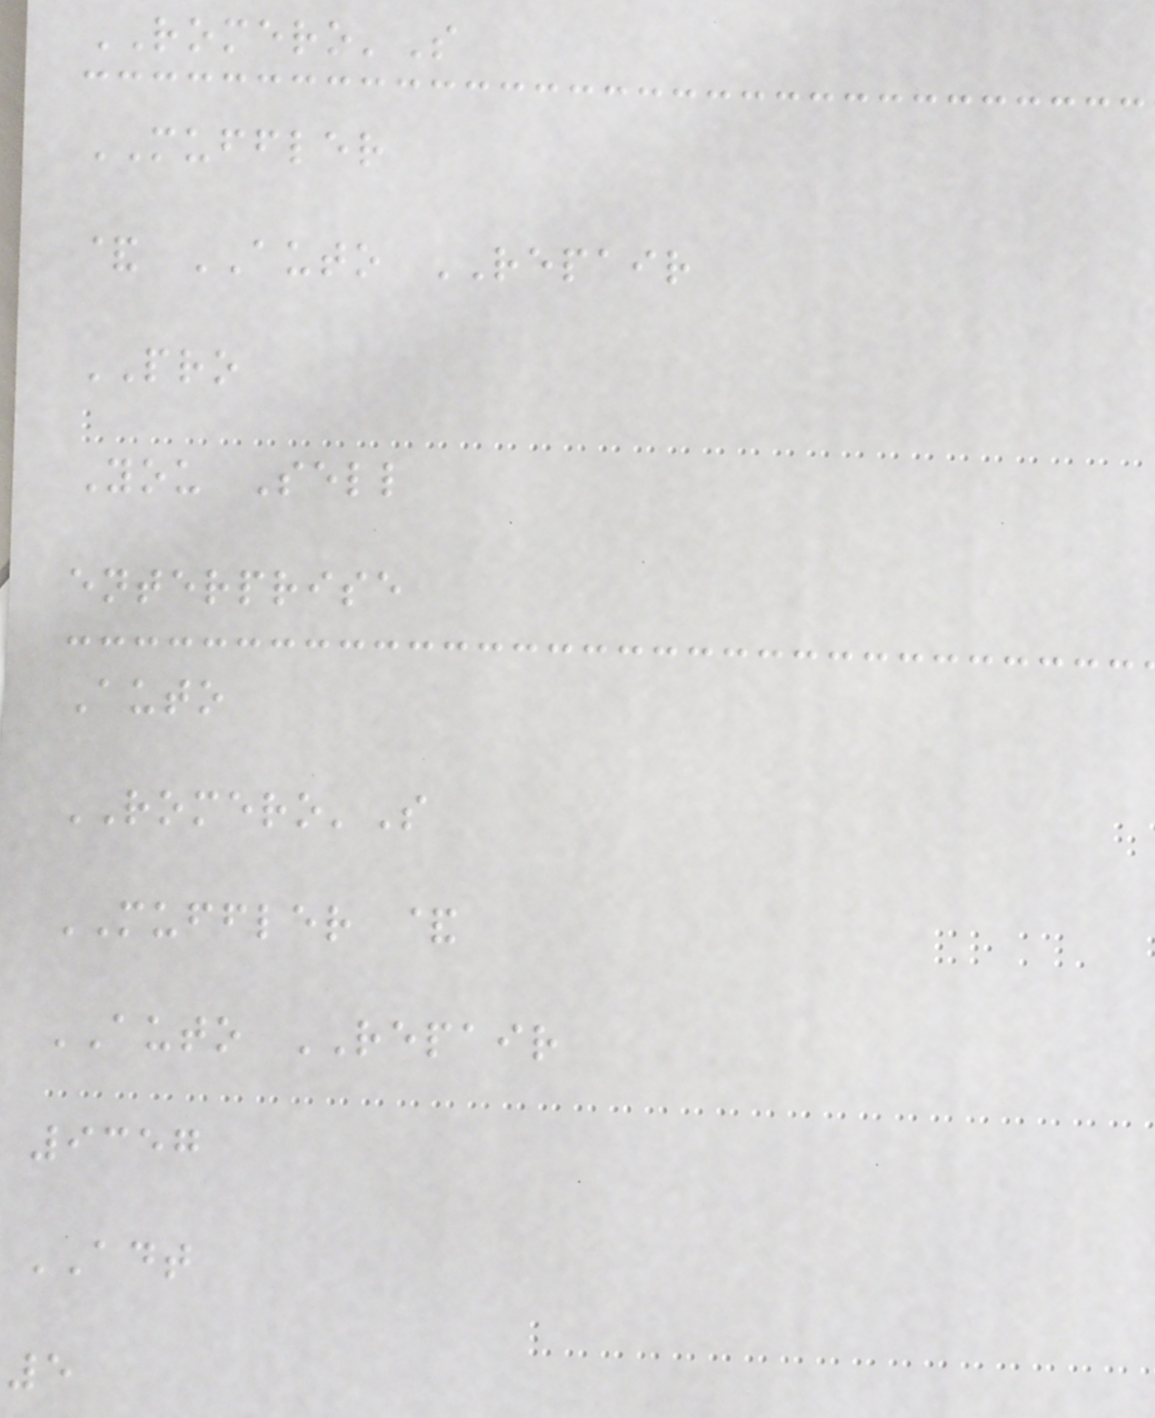ROMERO'S
MUFFLER
& AUTO REPAIR
PRO
You Sell
enterprise
Auto
ROMERO'S
MUFFLER &
AUTO REPAIR
9357
ADT
5
